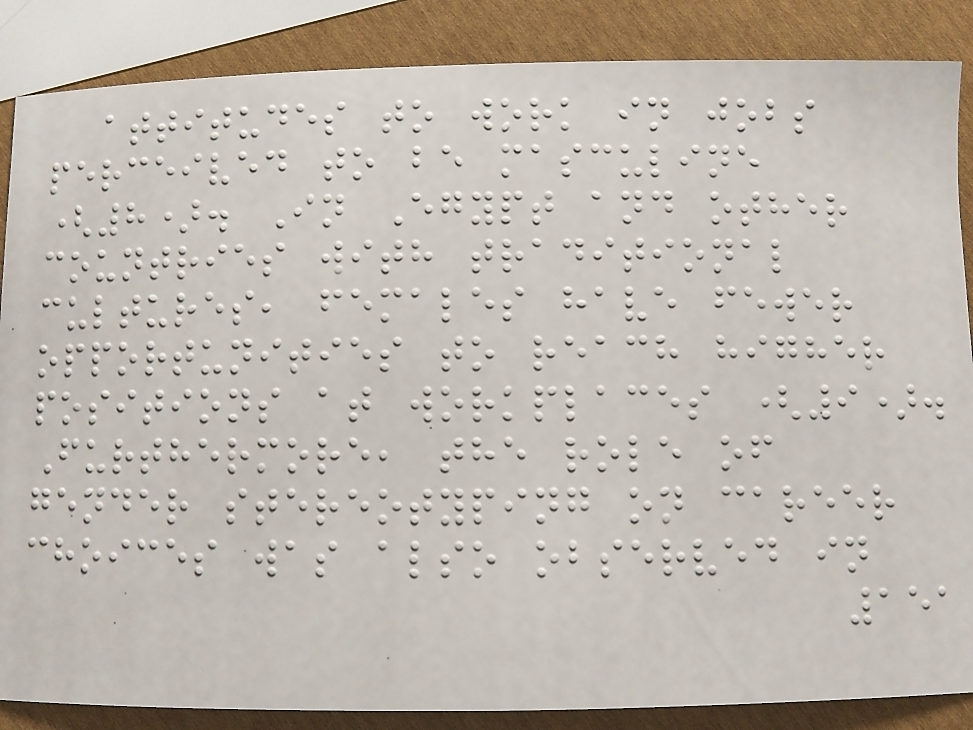attitudes to work in jobs
perceived to be masculine
(8). In Egypt and other
countries with traditional
cultures, females have fewer
opportunities to reach higher
positions at workplaces (9).
Furthermore, the role of
gender stereotyping on career
choices was also observed in
151
